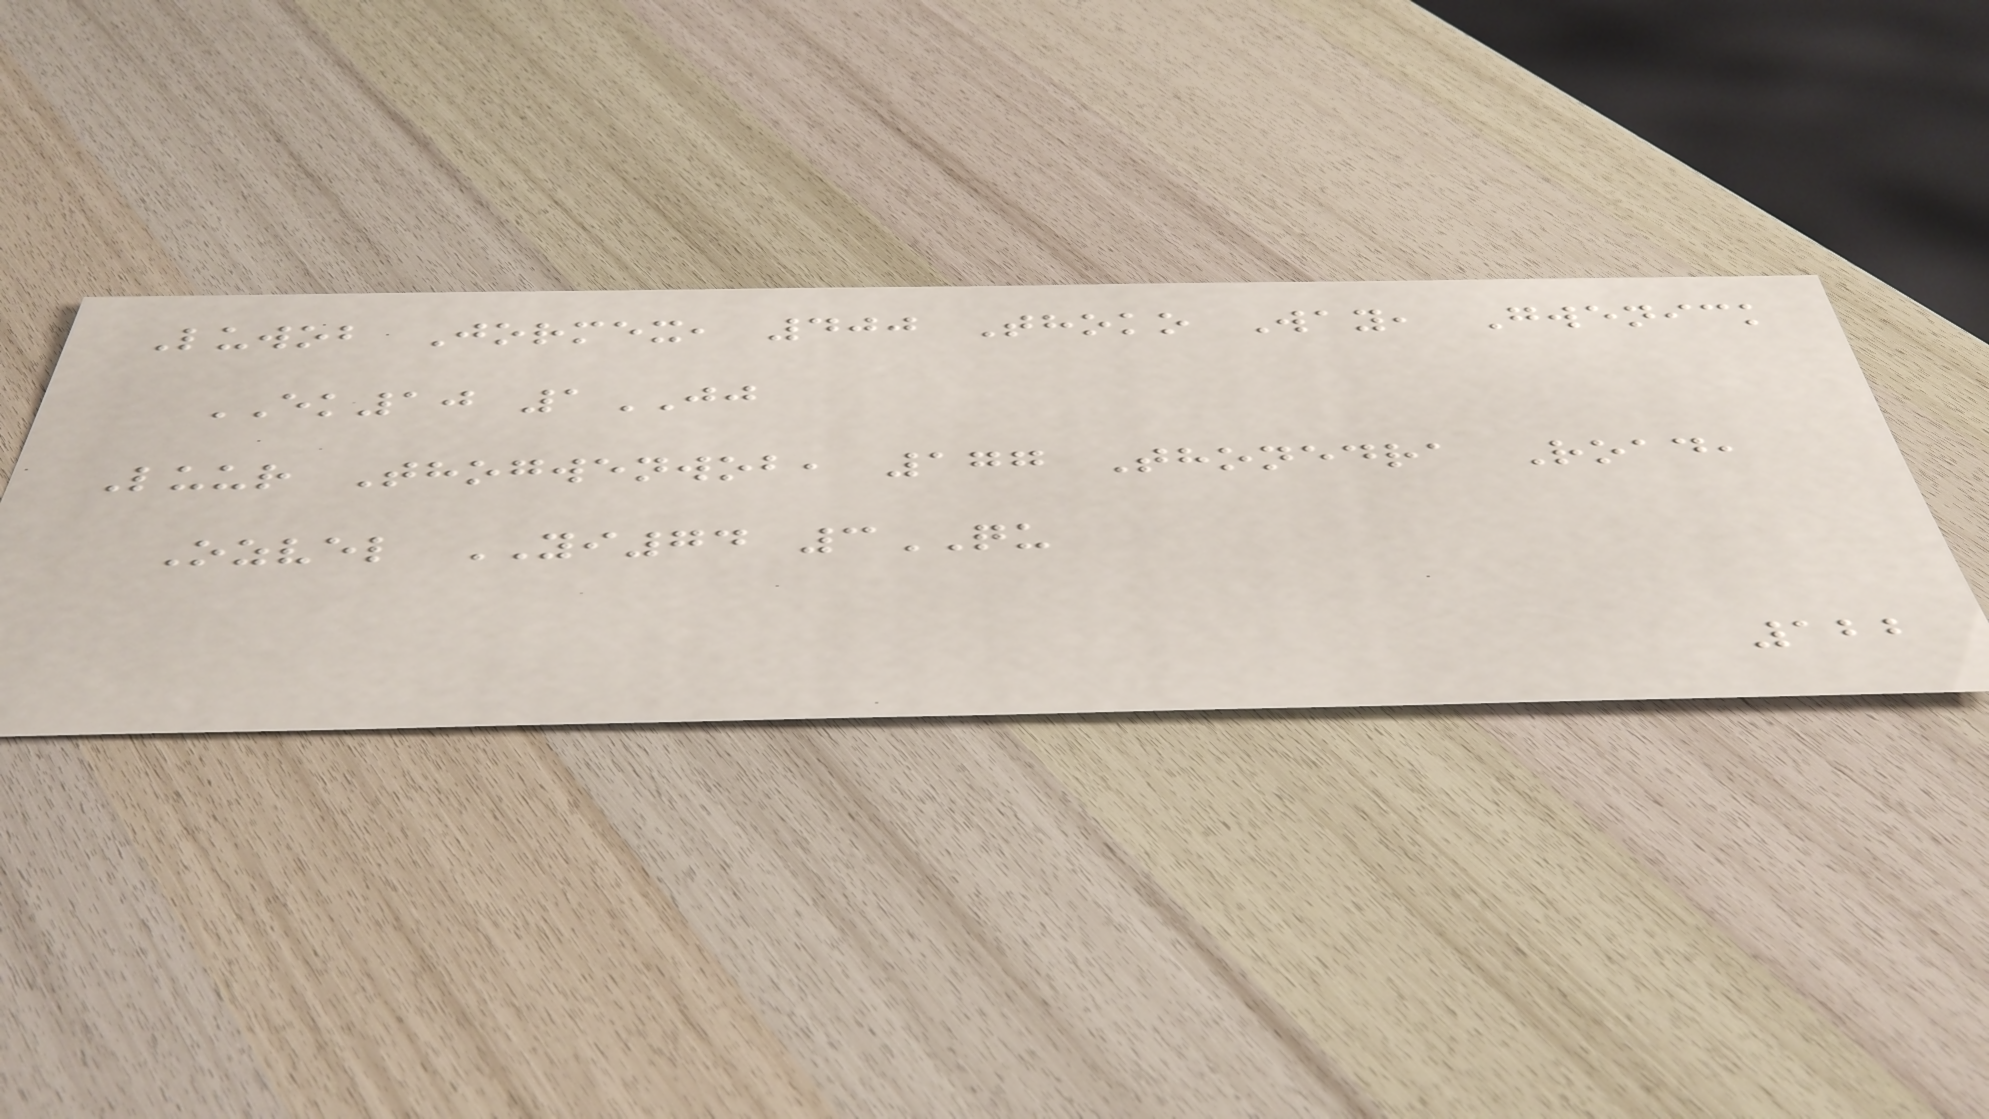Luwob Jormex, 400 Thoko Way, Gwenick
EK10 1JJ
Luur Thogwenwob, 177 Thonedra Road,
Ozvel YI74 3QU
122
